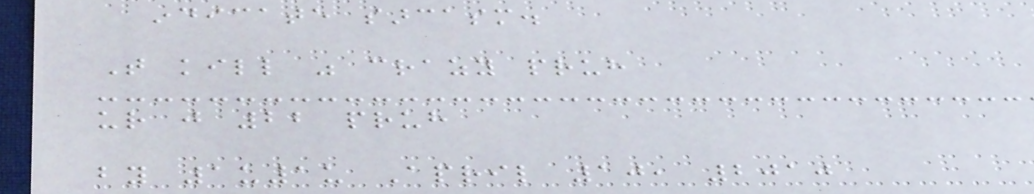indicate sarcasm.
That kill was crazy pruh
ur just 22 pruh
by 1u1u April 10, 2010
